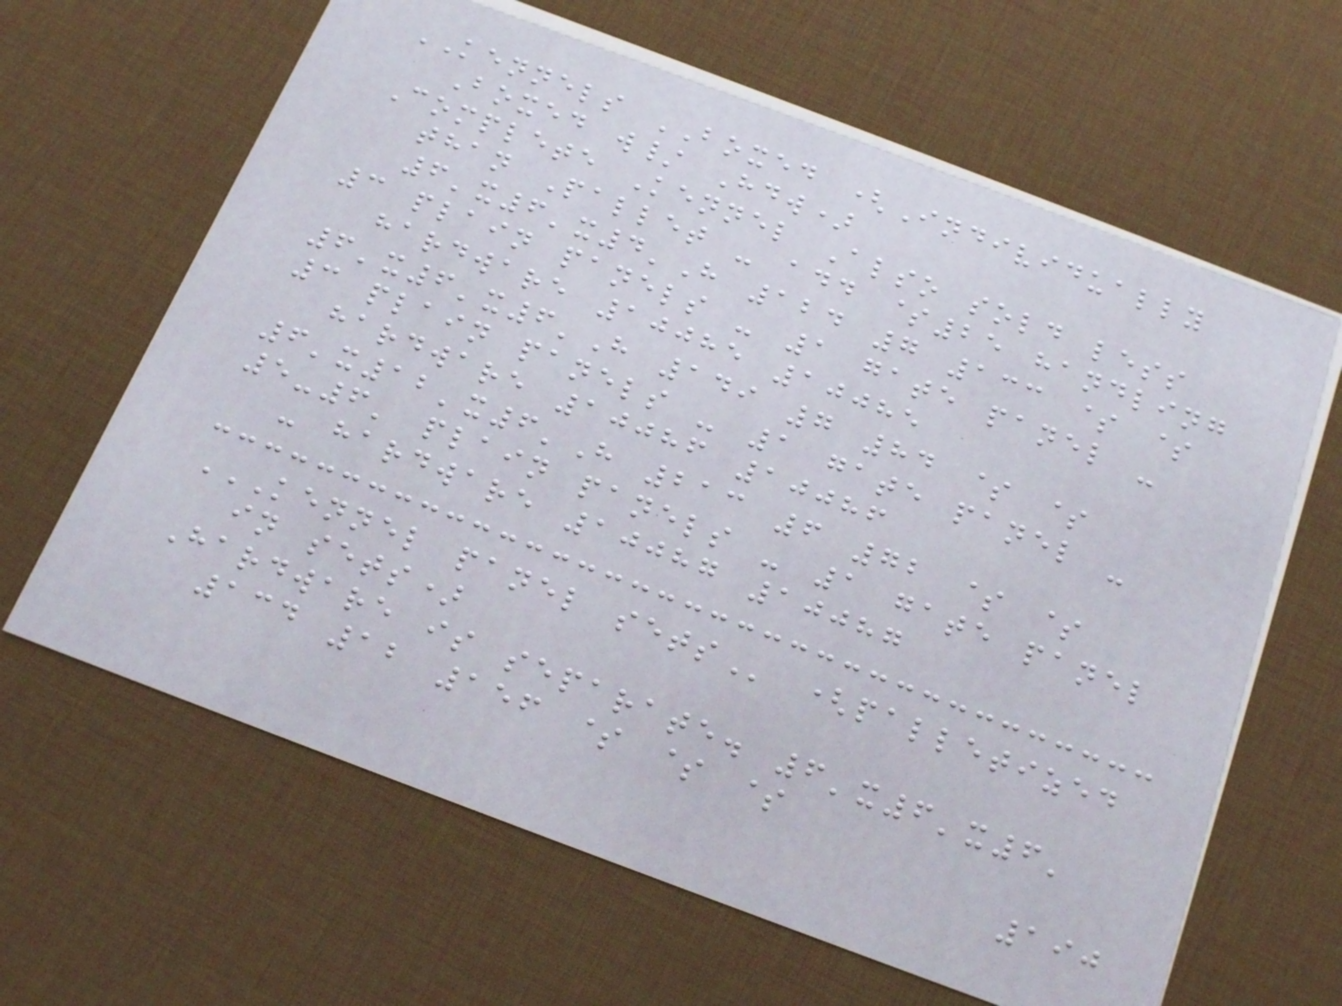KENNELS BOXED (Individually
Boxed w/ Hdw)
Complete Kennel Also sold less
than Pallet - add $25 handling
6'x6'x4'H 124 7 133 $ $
3 plain panels - 1 gate panel -
hardware 10085 10085
6'x6'x6'H 149 7 84 $ $
3 plain panels - 1 gate panel -
hardware 10086 10086
6'x12'x6'H 213 6 72 $ $
5-6' plain panels - 1 gate panel
- hardware 10087 10087
KENNEL PANEL SETS (palletized
in sets)
Hardware is separate. 6'x6'x6'
134 12 156 $ $ $
190
